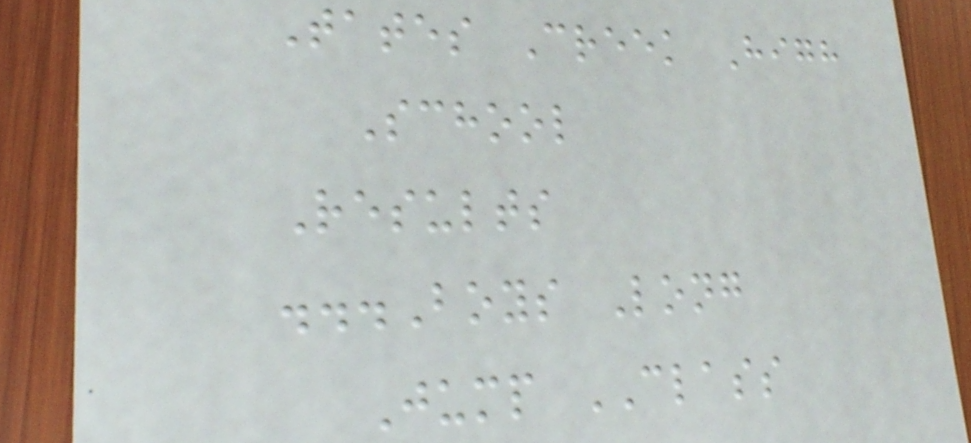Tates Creek High
School
Results
...Boys Long
Jump CLASS
